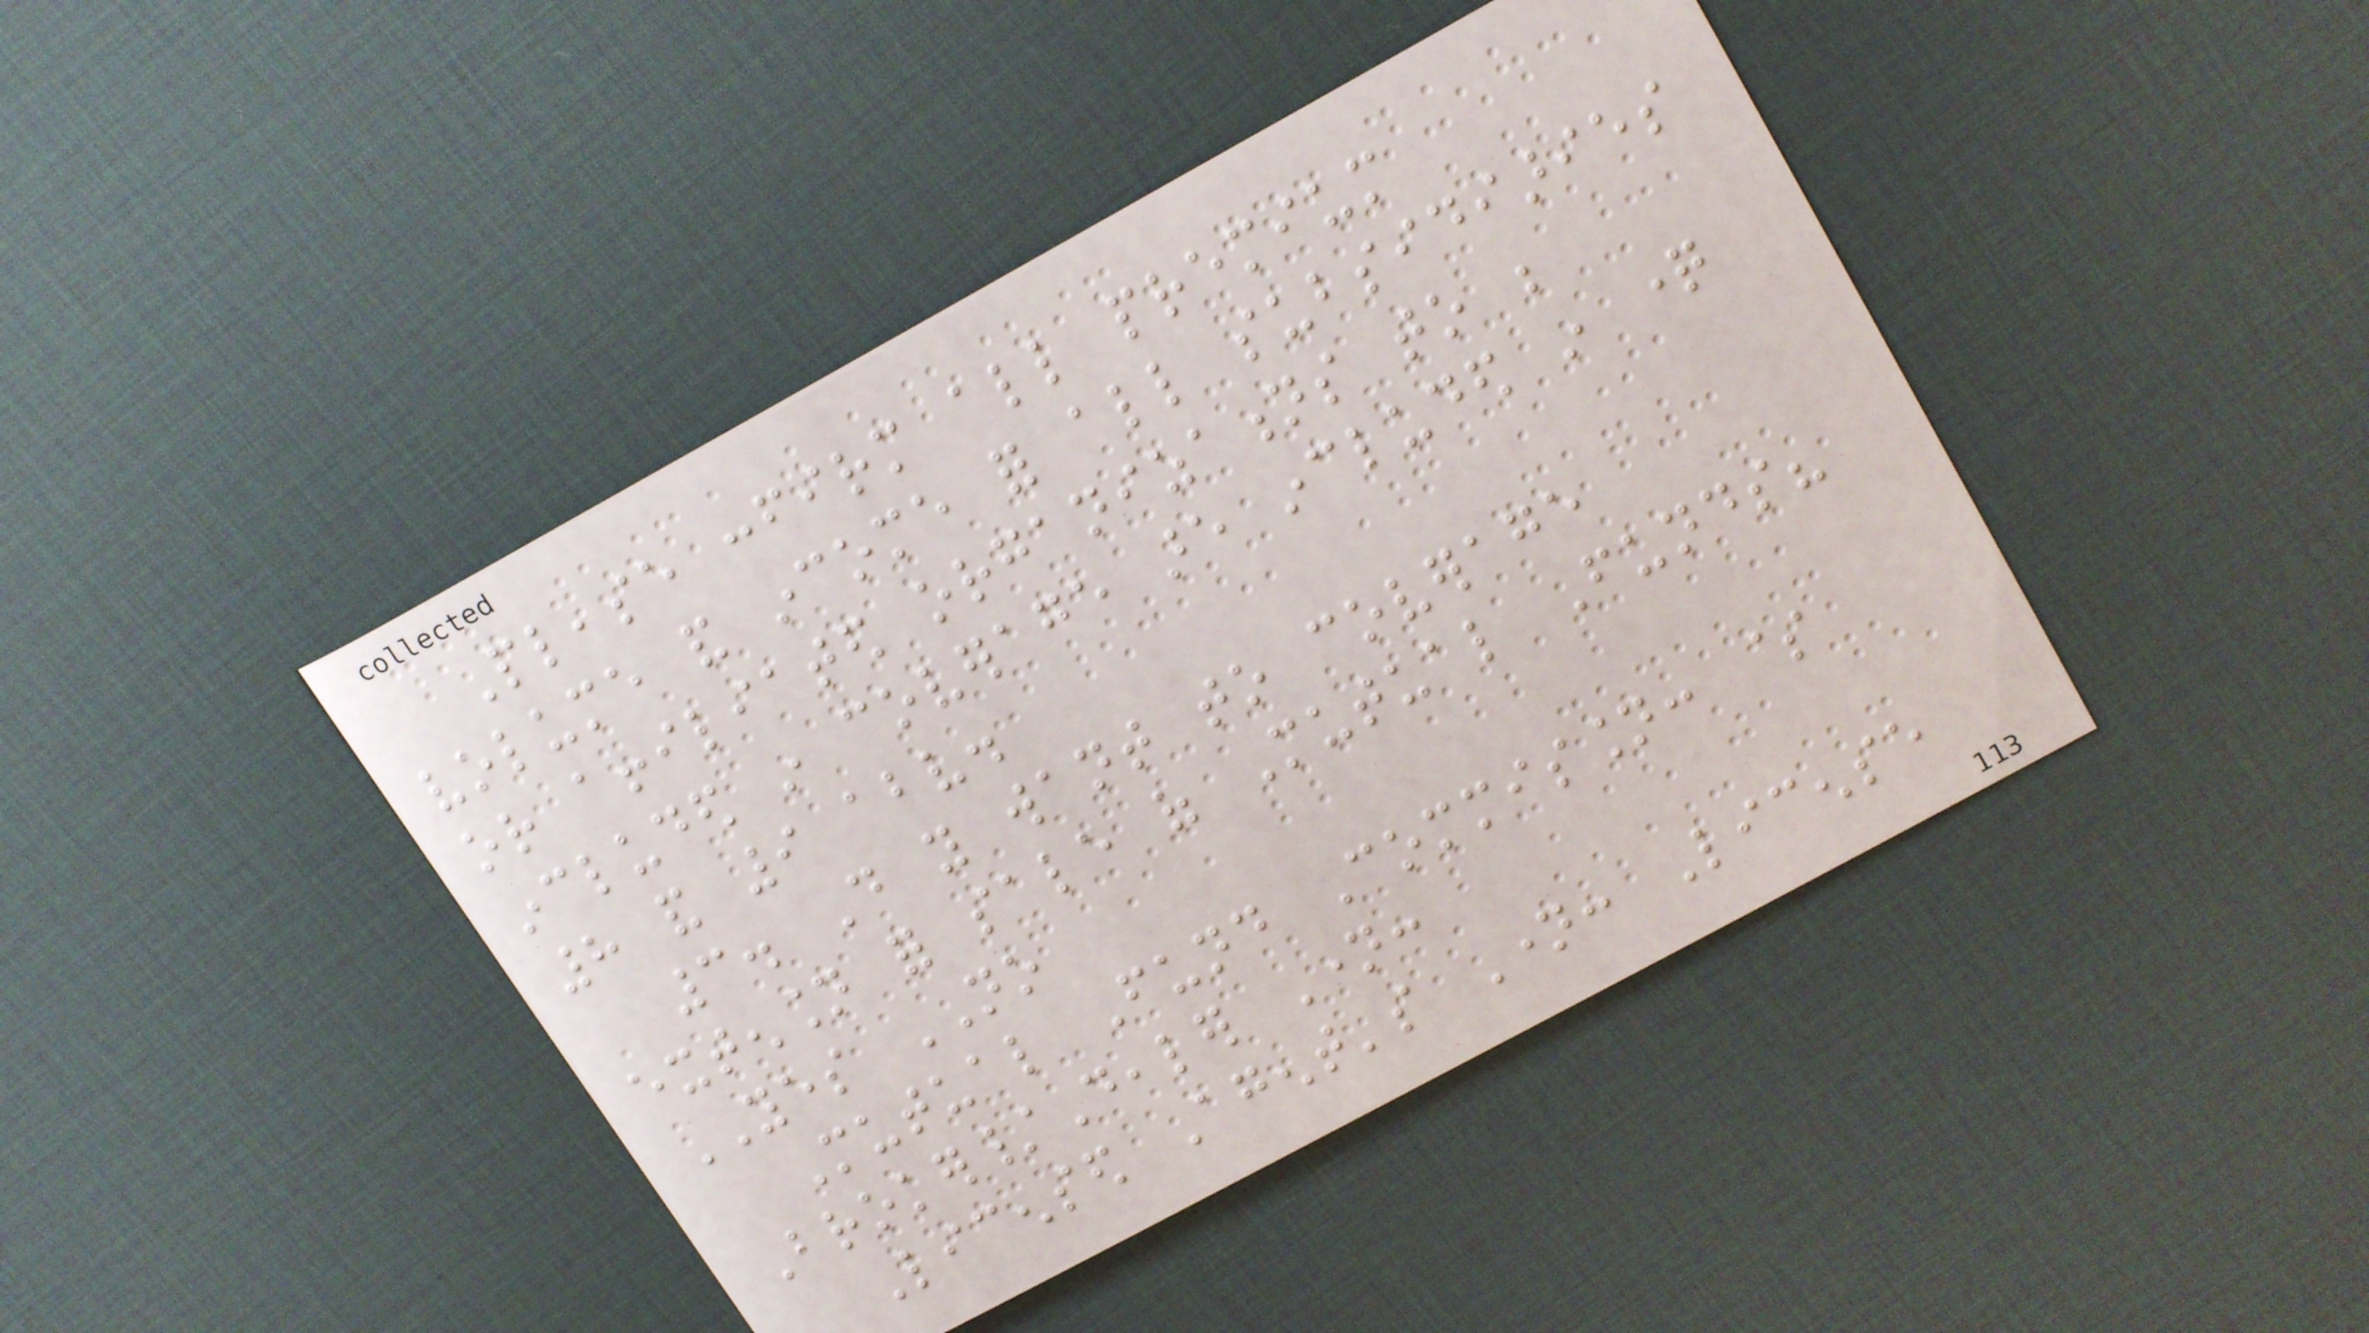Please confirm all premium
volume and income for all subsidiaries
or affiliated organizations to be
included in coverage are included in question
8 and 9 above.
3. Do you want to coverage
extension for sale of Mutual Funds?
YES NO
Mutual Fund Commission: $
Broker/Dealer Name:
Licensed Agent's Name: License
